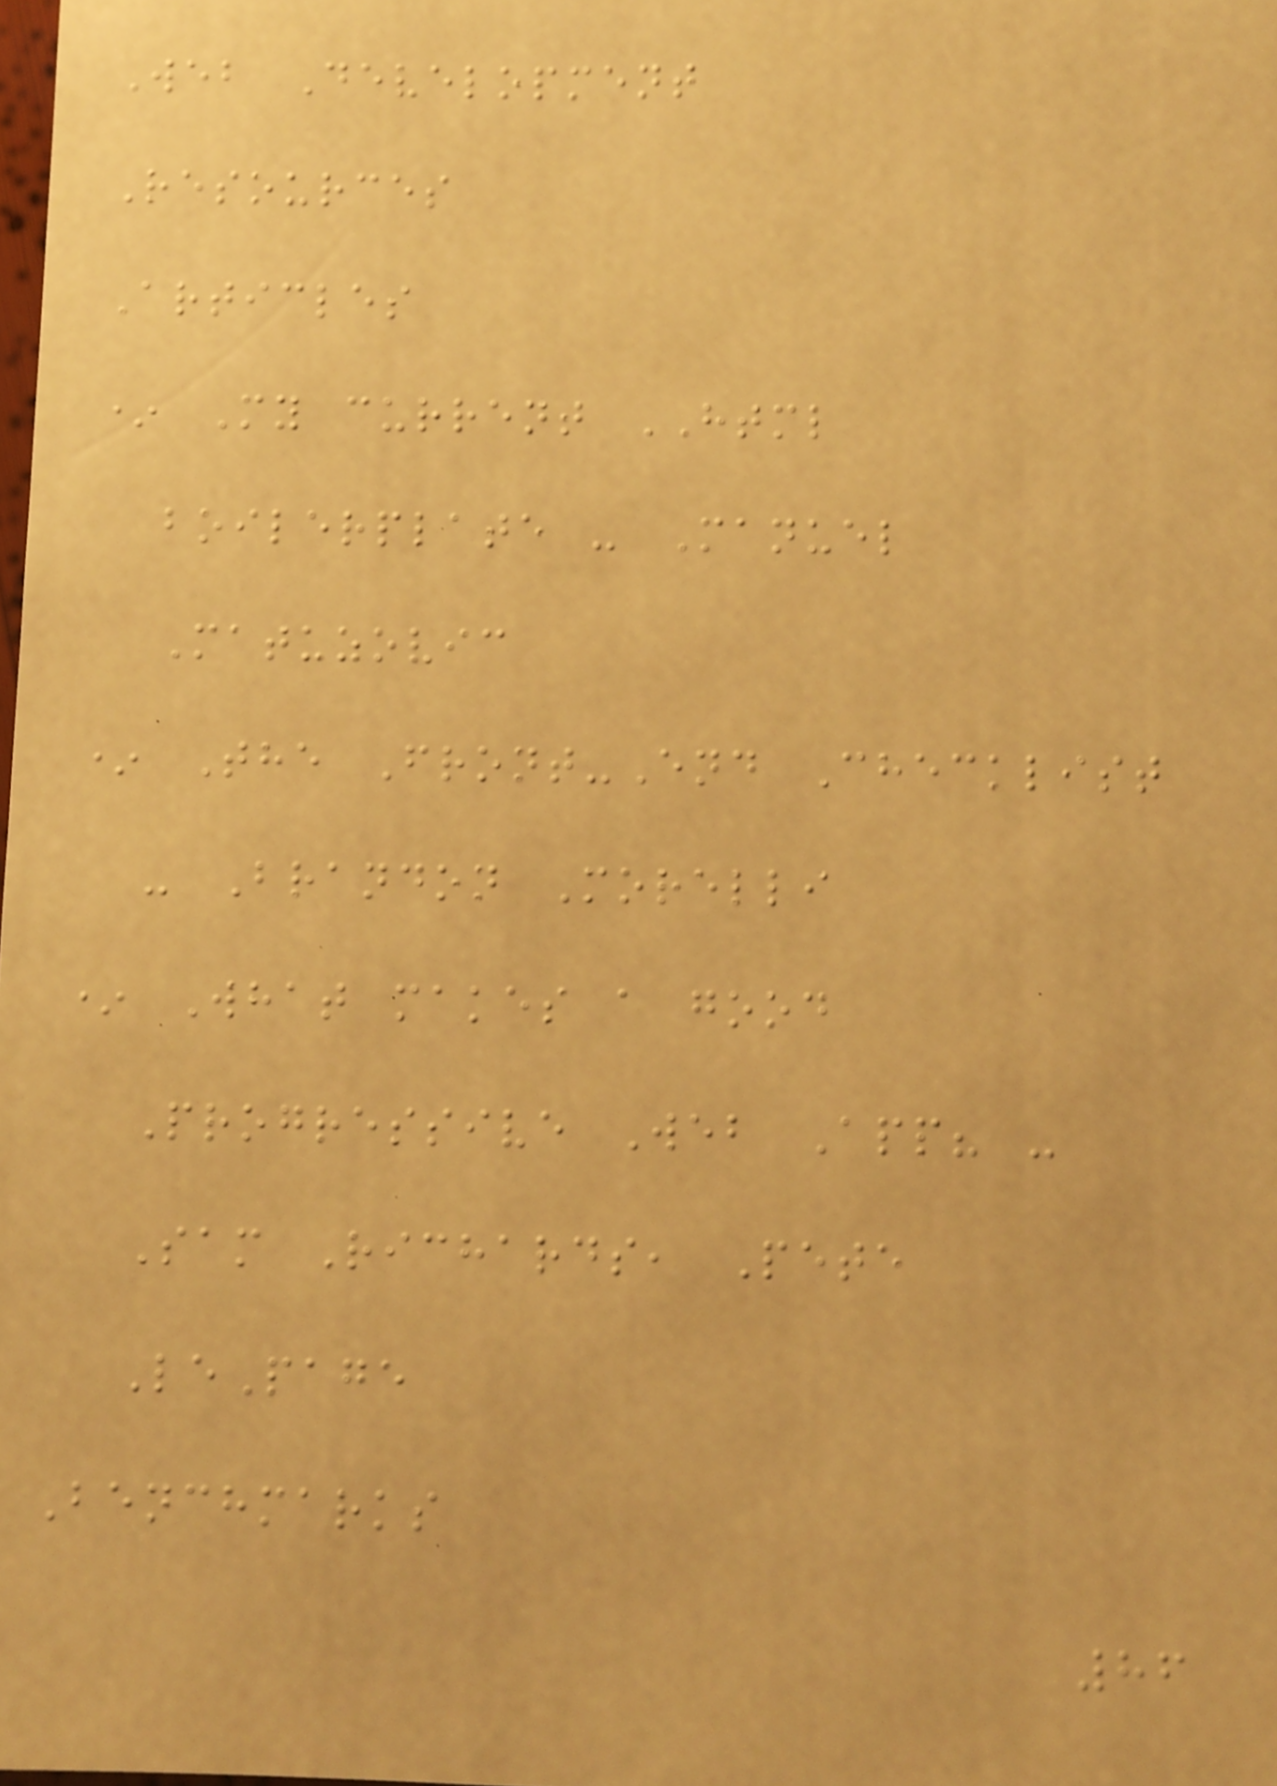Web Development
Resources
Articles
* My current HTML
boilerplate - Manuel
Matuzovic
* The Front-End Checklist
- Brandon Morelli
* What makes a good
Progressive Web App? -
Sam Richards, Pete
LePage
Benchmarks
86
